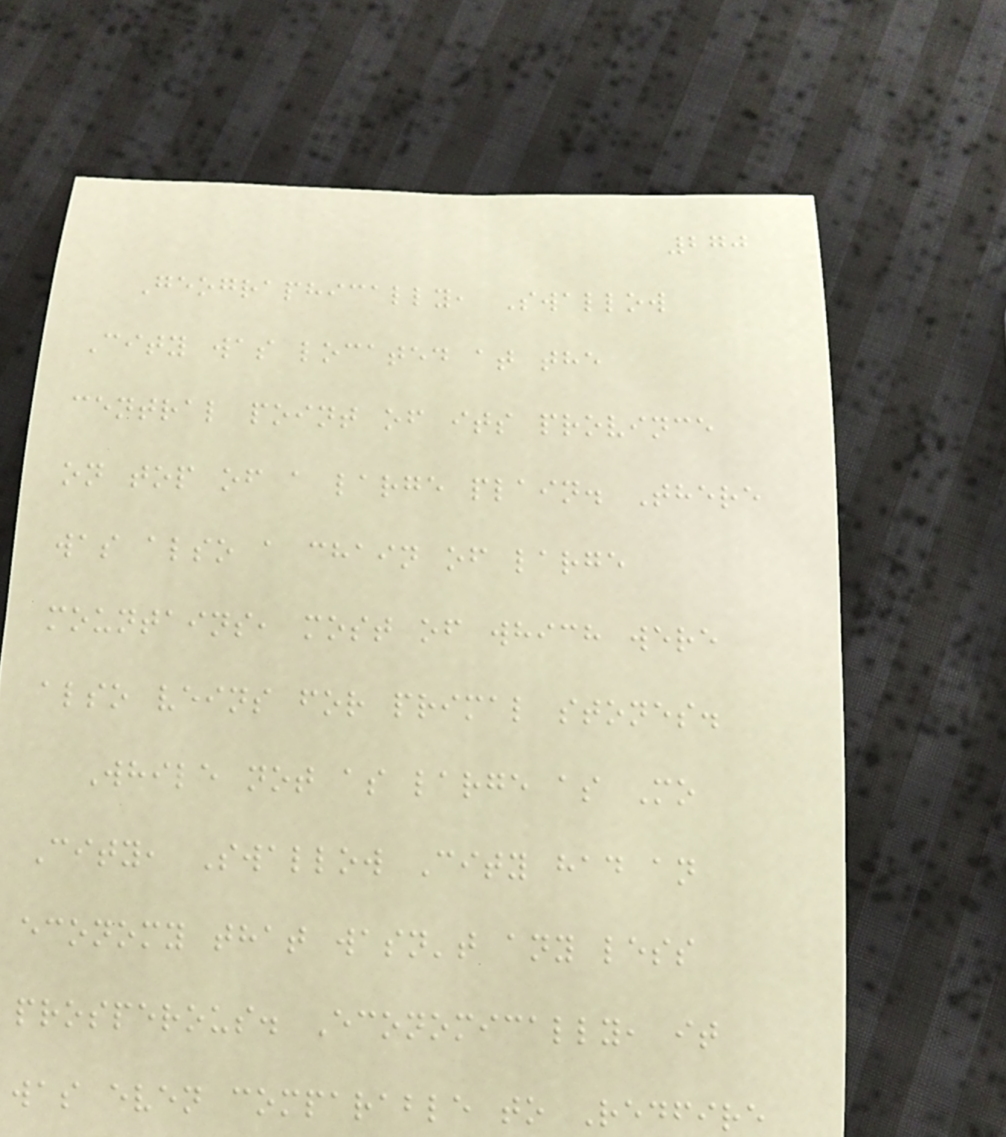270
Geographically, Swallow
City was located at the
central point of its province
on top of a large plain. There
was also a chain of large
mountains, most of which were
also veins for primal stones.
While not as large as Mo
City, Swallow City had an
economy that wasn't any less
prosperous. Economically, it
was even comparable to Redfire
